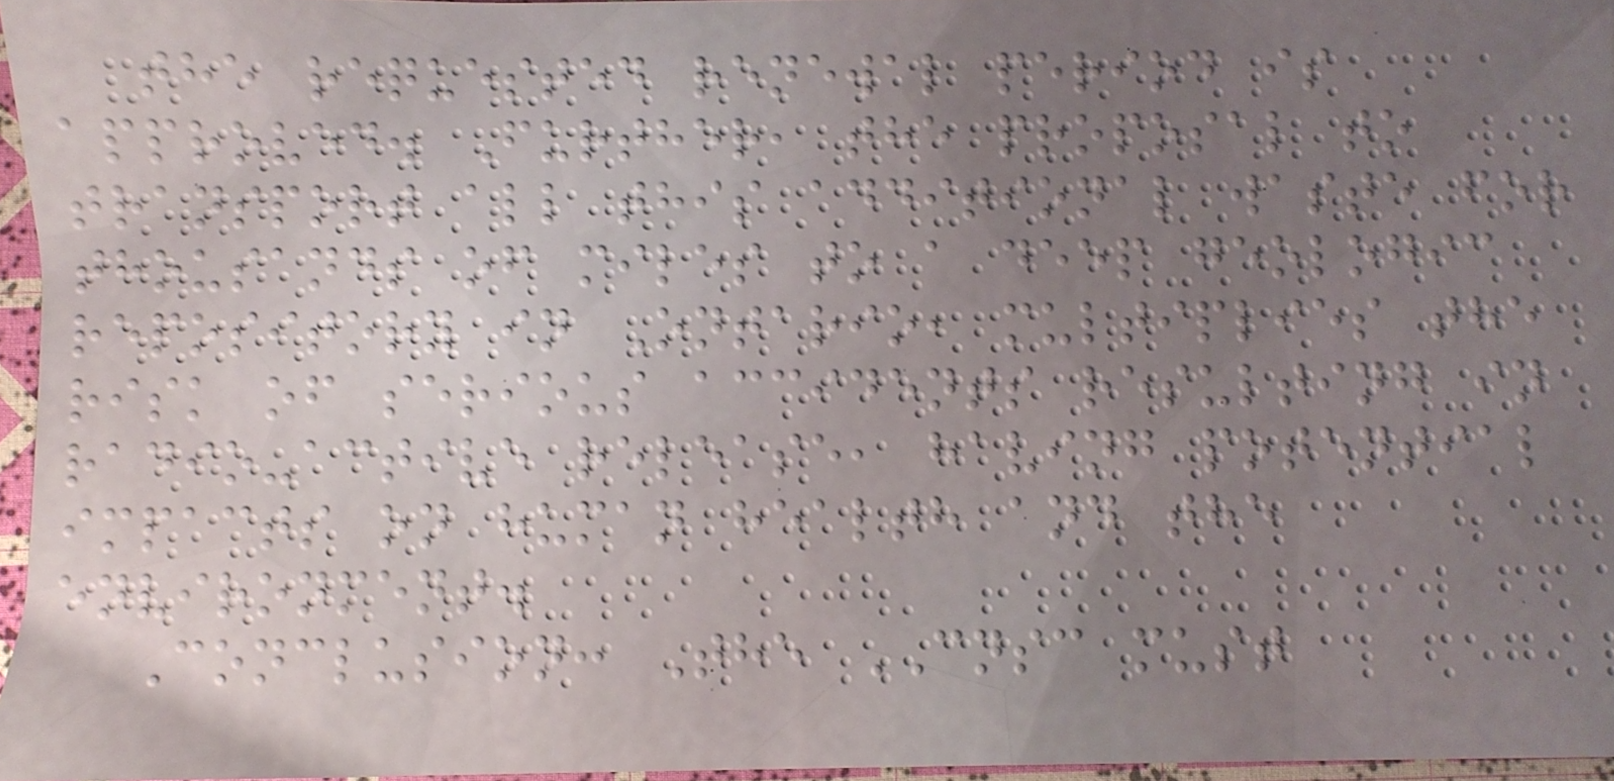the requested renewal period is
approved. Further, the proposal to
transport all this additional waste for
thousands of miles to a deep geologic
repository in Ontario, multiplies the
risk of serious accidents resulting in
radio-active release, having potential
impacts on human health and the
environment.
Conclusion: The CNSC must
